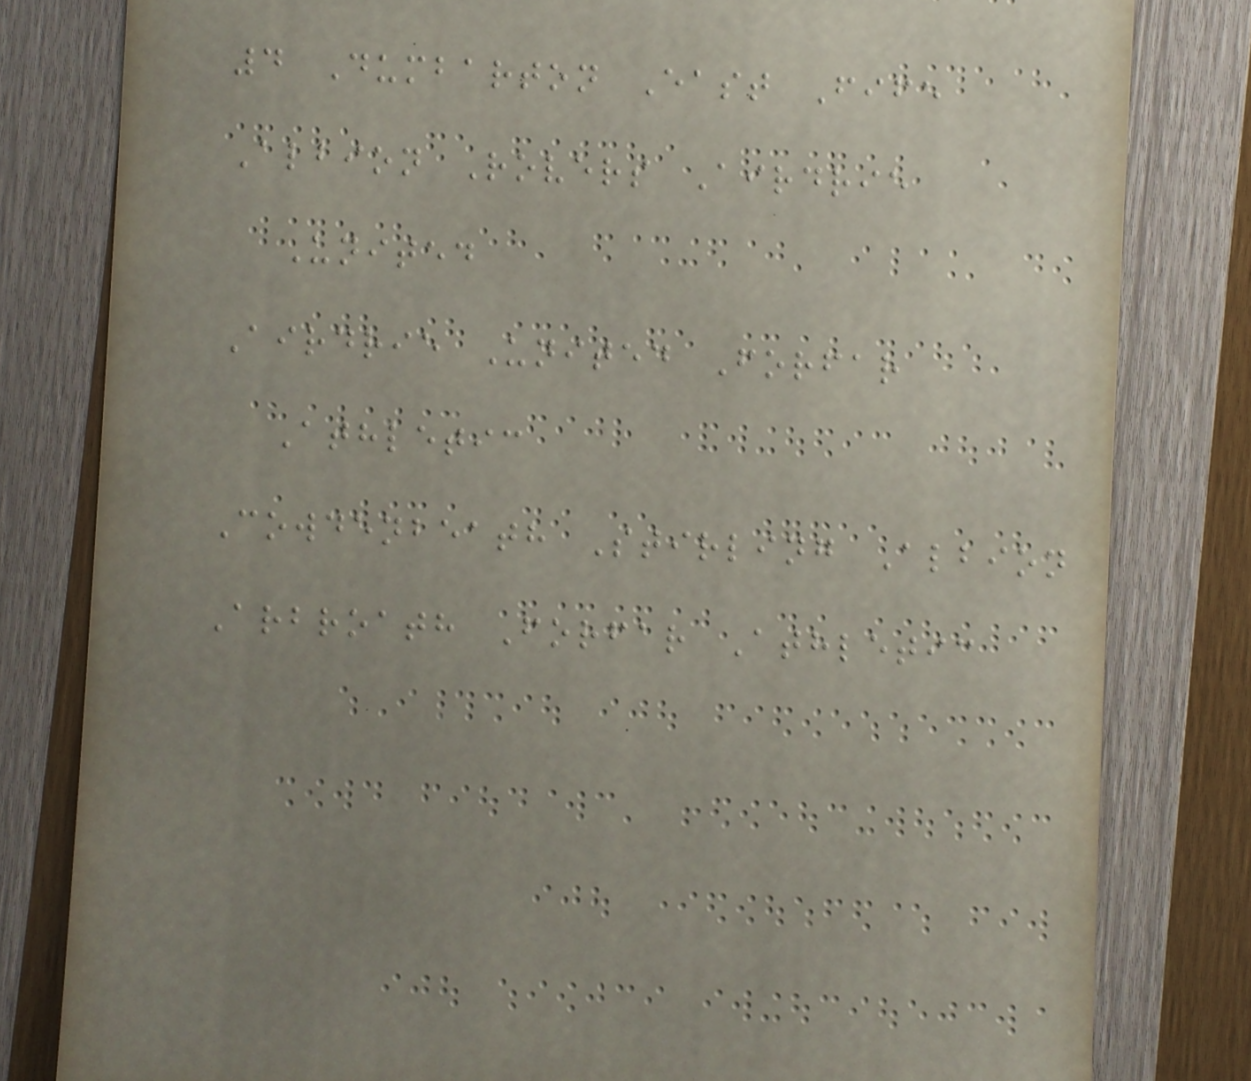4 Dumbarton East Fife
Albion Rovers Airdrie
United
Airdrie United Forfar
Athletic
Cowdenbeath Stirling Albion
Arbroath Forfar Athletic
